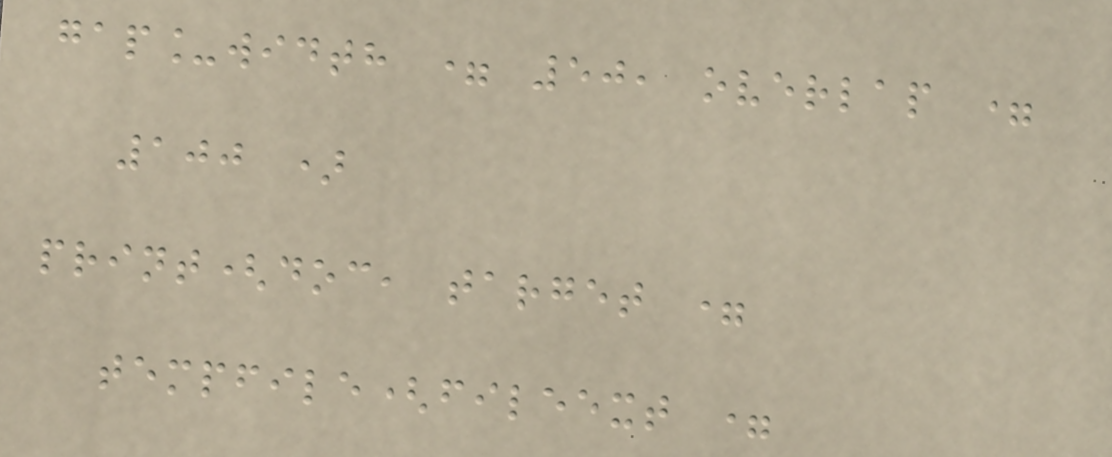gap_width = 50, overlap =
100 )
print(doc, target =
tempfile(fileext =
